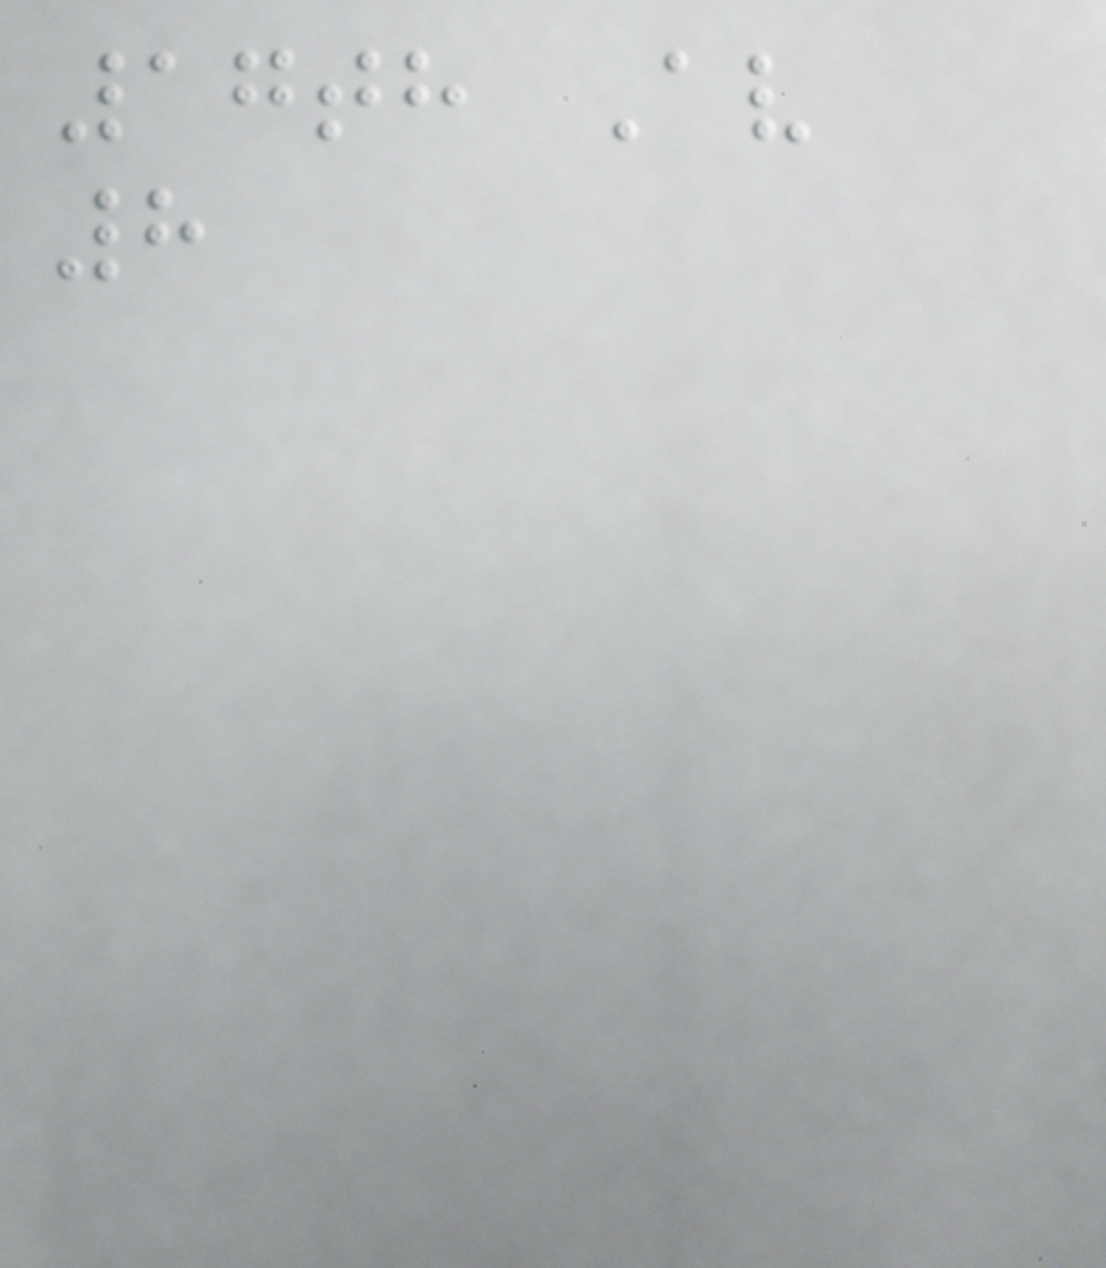17th Av
8
